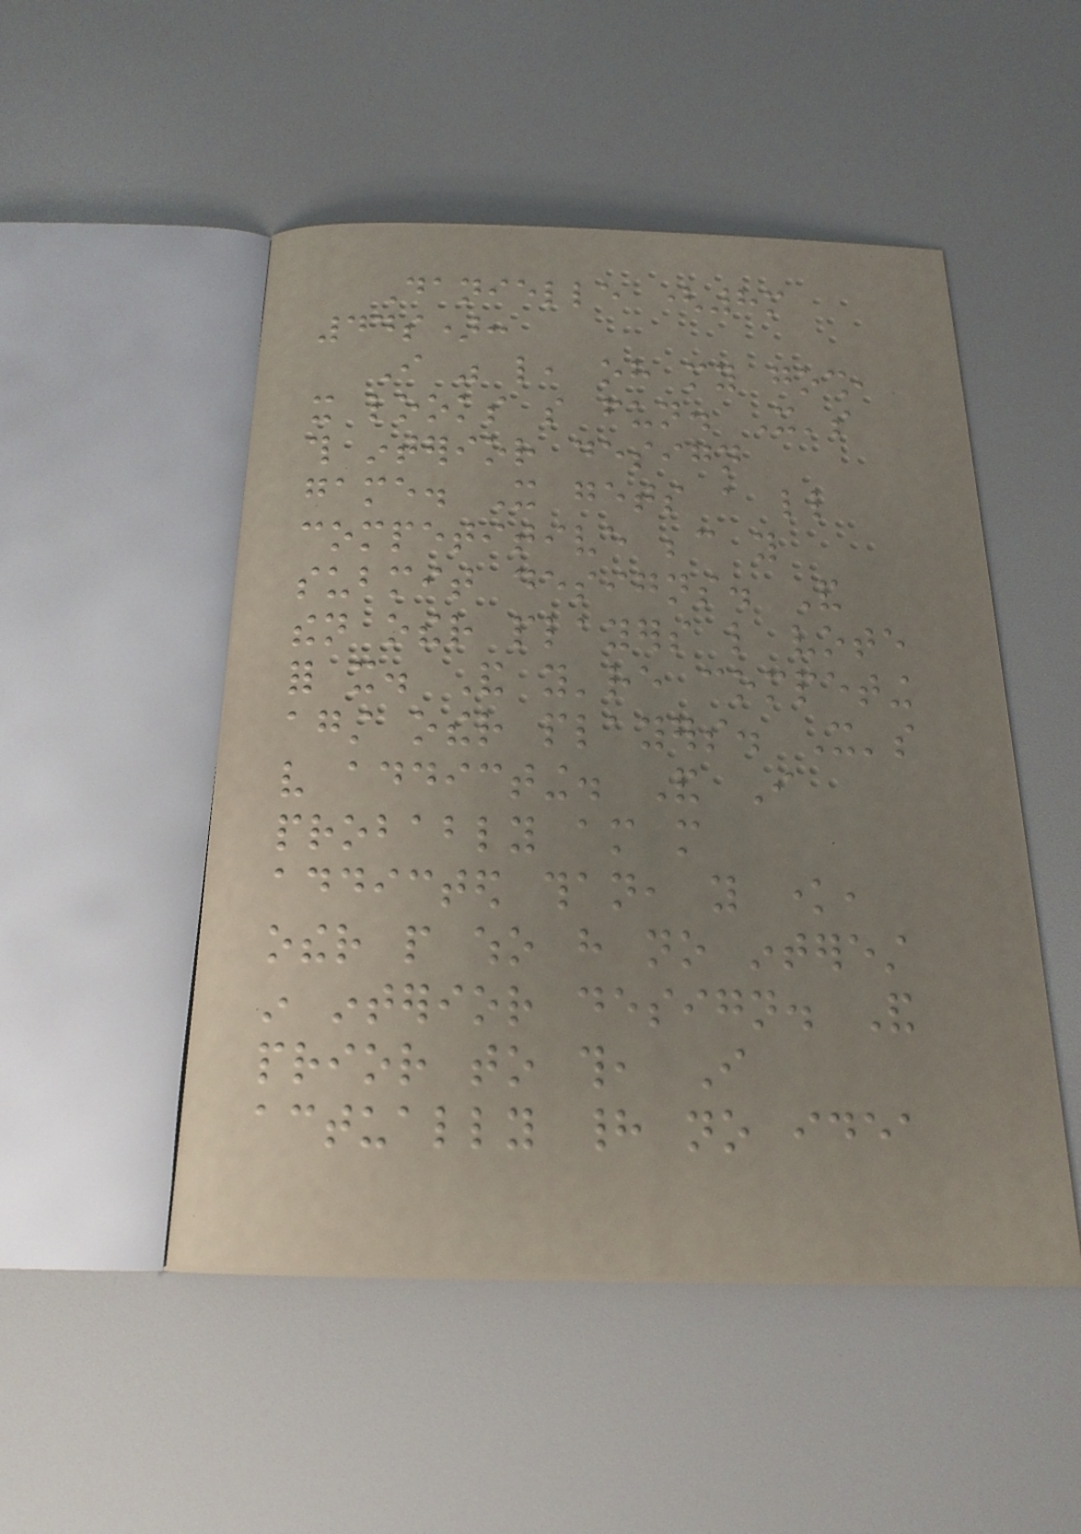Danielle (8m
44s):
I was like, oh my gosh,
it looks so fun. It's
this interior design
game. It gets a little
competitive because you
submit designs. And
then other players like vote
for it. And you're competing
against other players. It's
very addicting. And I
probably am more
addicted than, you know,
other people who have no interest
in interior design. And
prior to this, I
actually had no idea
